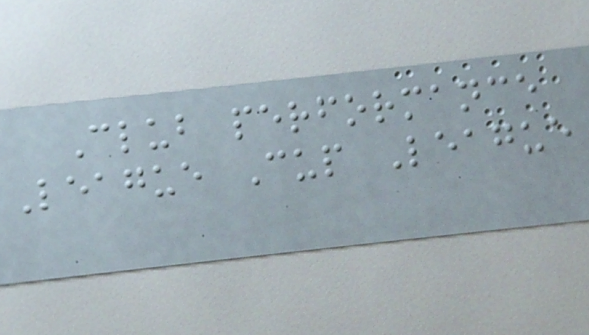Club performance
League Cup League
